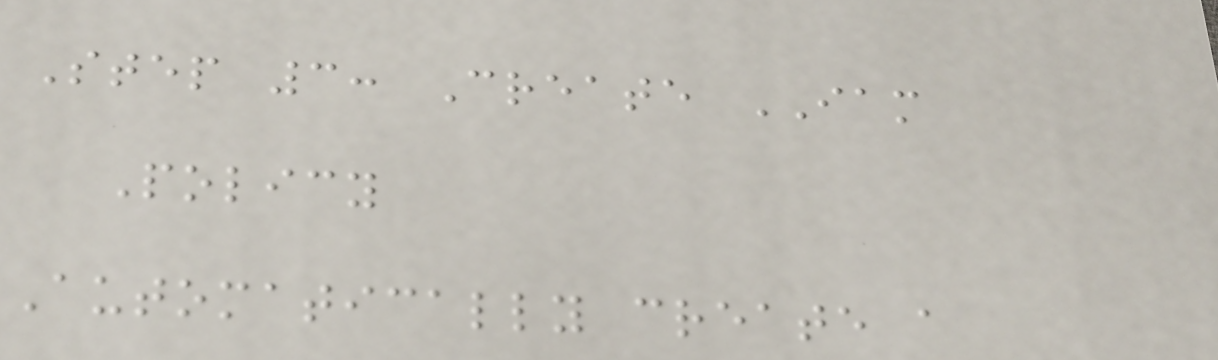Step 3: Create IAM
Policy
Automatically create a
